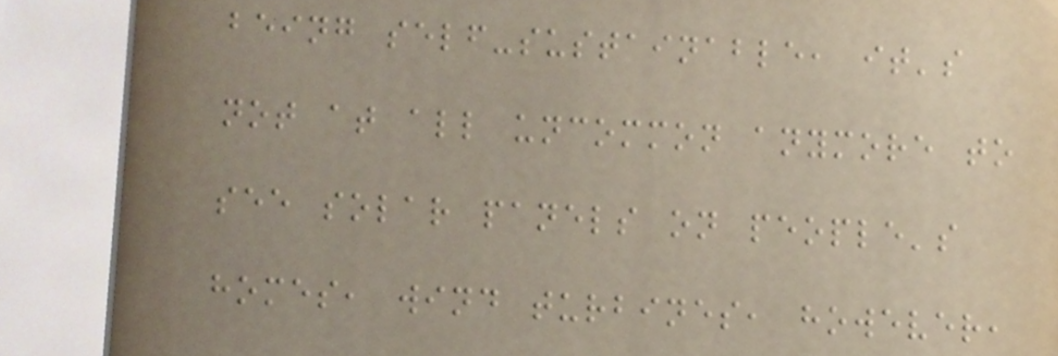being self-sustainable, it's
not at all uncommon anymore to
see solar panels on people's
homes, wind turbines, however,
